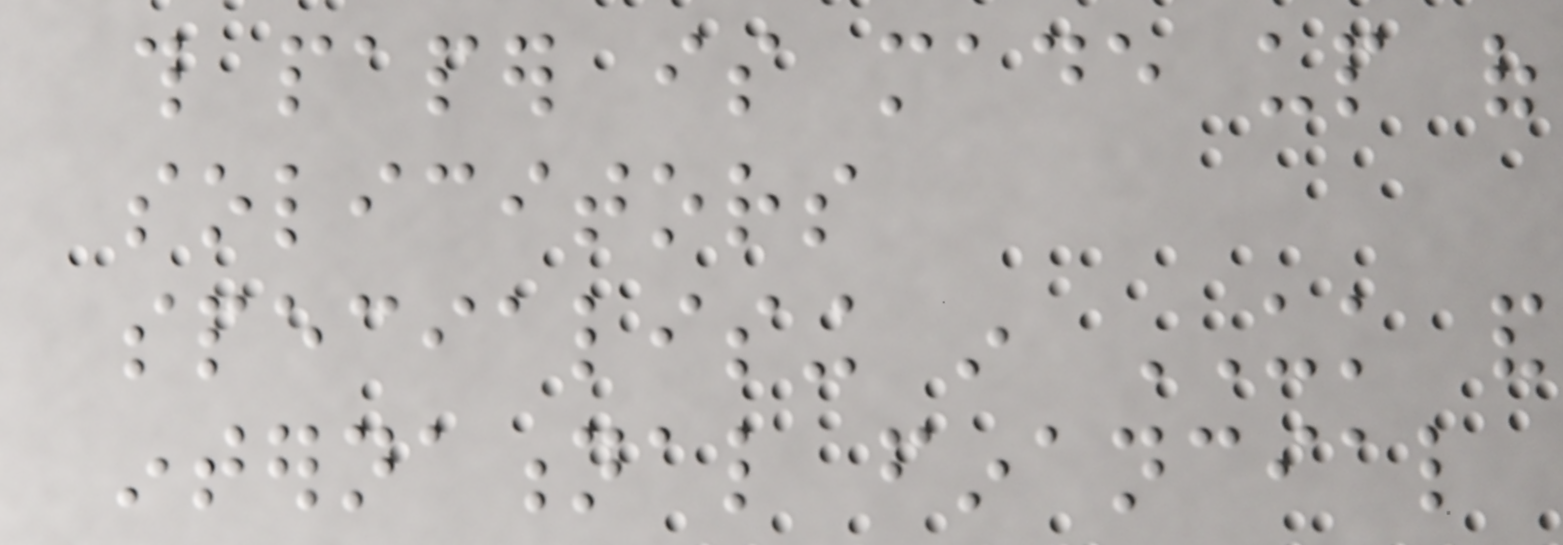this paper is made up of
solicitors
specialising in UK and
international financial
